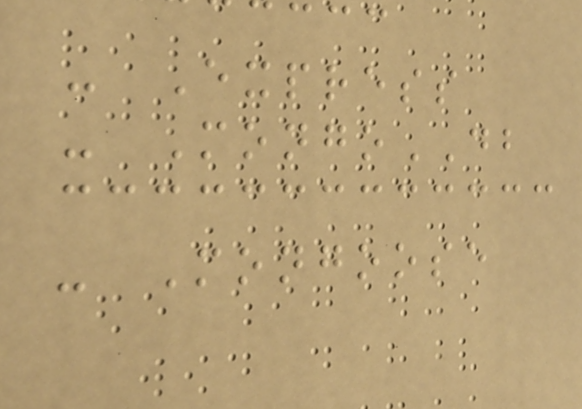- Express
- MongoDB
- Mongoose
